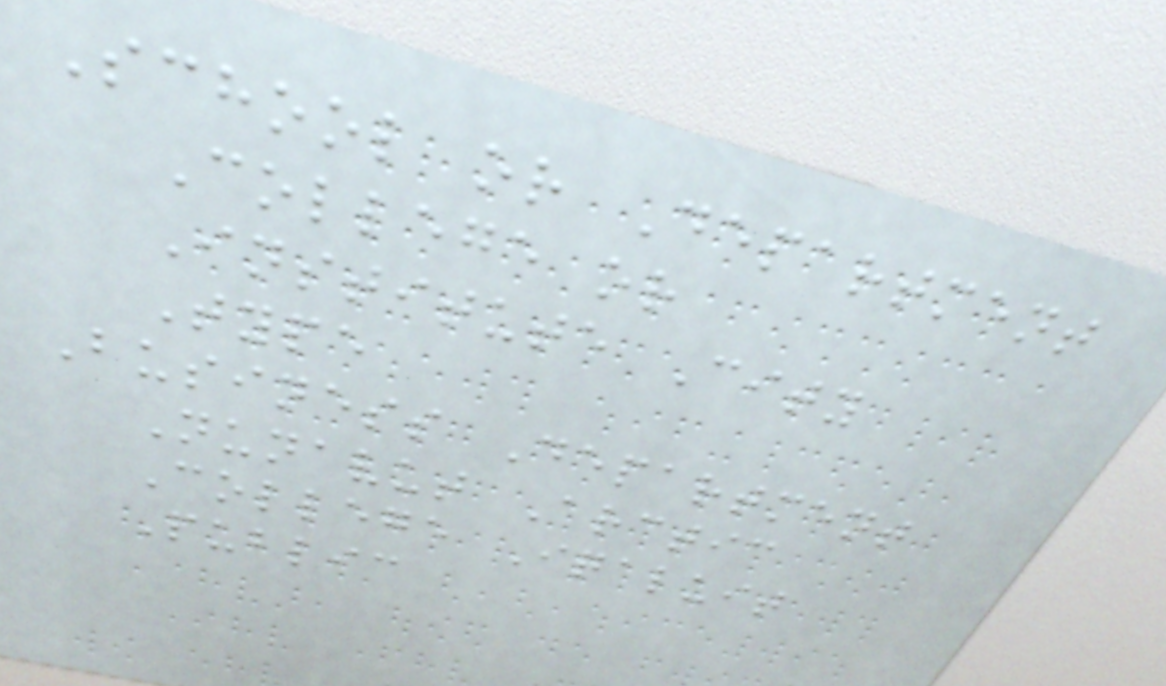School or Department
College or
Institute City
Type
Business Department
Nunavut Arctic
College Iqaluit
Public
